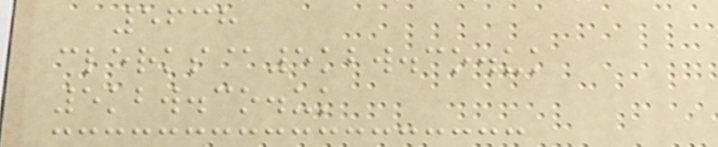5638
clerks@5kbw.co.uk
5kbw.co.uk
